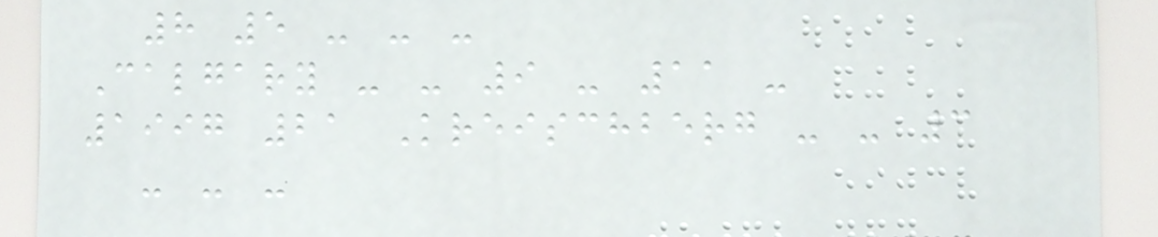8 5 - - -
Calgary - - 9 - 11 -
1997 21 Kreischberg - - 3
- - -
